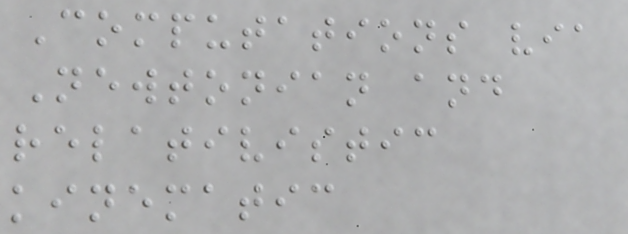Computations via
Newtonian and
relativistic
kinematic
